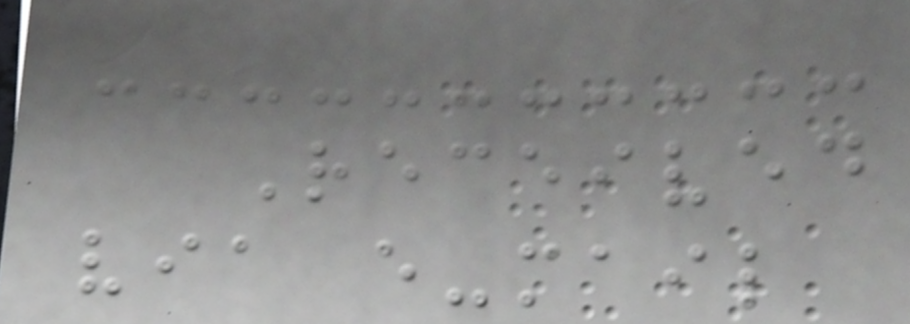Received
via e-mail
